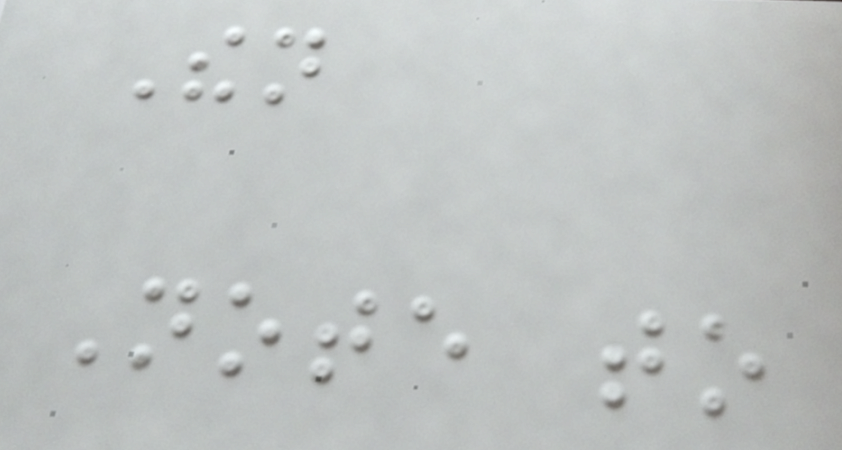Then
Note to
